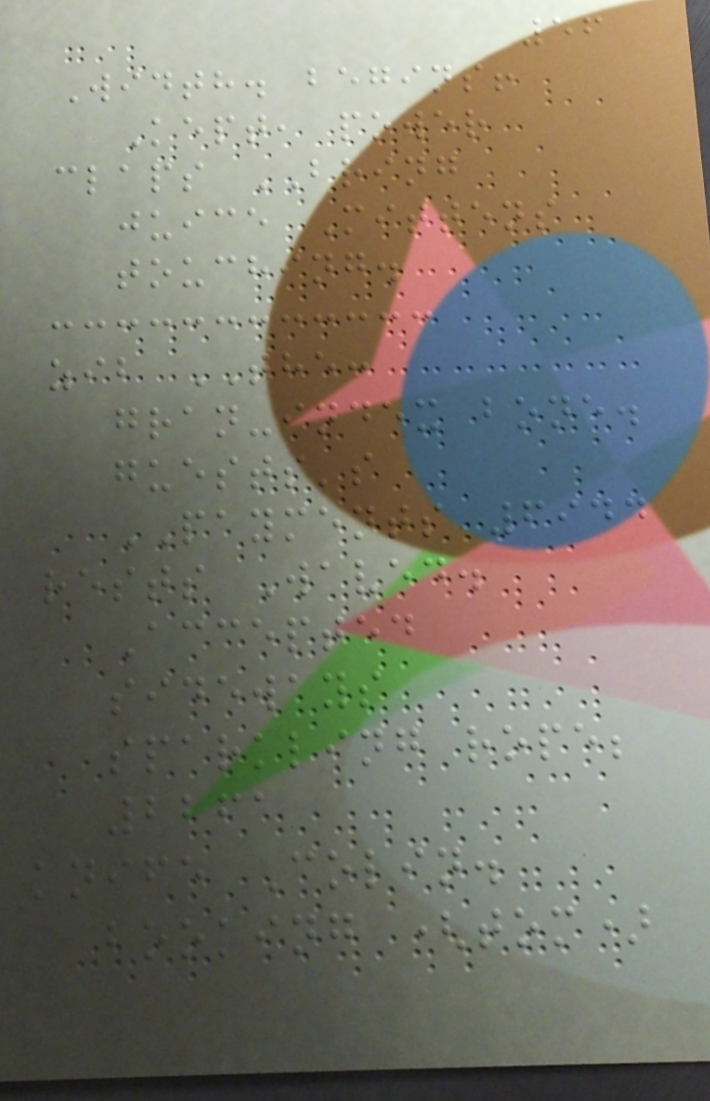56
Width. begins!
Kept, power
claps BRING
juice Mittens
touching.
zib THE:
gran-index bone.
guests's
PAYMENTS 6944
rests Waved.
Accepted
sideways
sparkling rope;
2261
knife Colin.
booking (tom)
